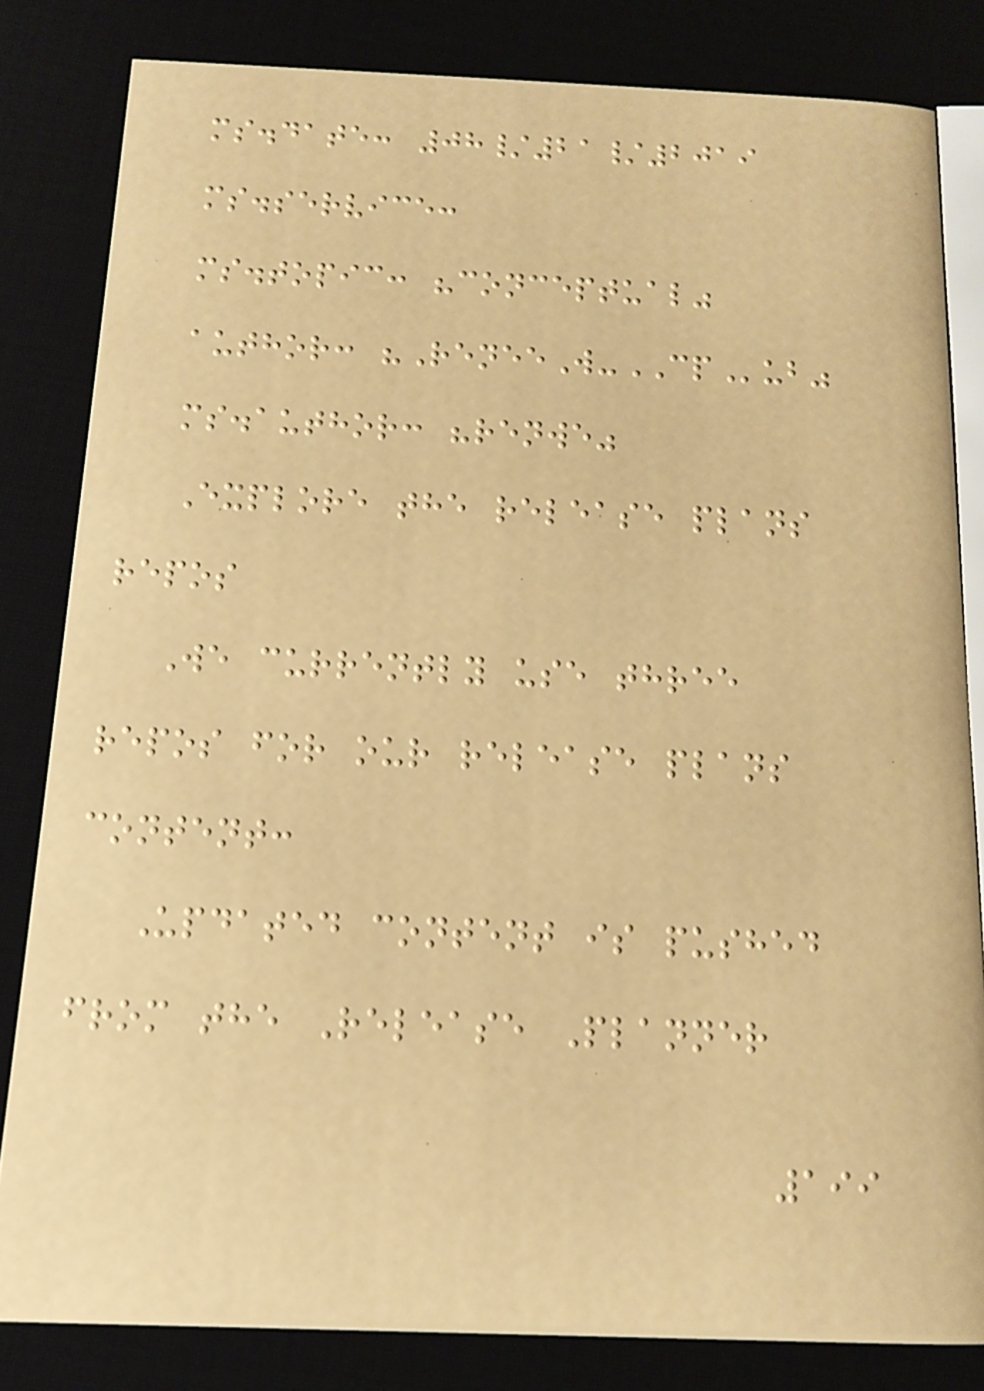ms.date: 08/21/2019
ms.service:
ms.topic: "conceptual"
author: "ReneeW-CPub"
ms.author: "renwe"
Explore the release plans
repos
We currently use three
repos for our release plans
content:
Updated content is pushed
from the Release Planner
199
